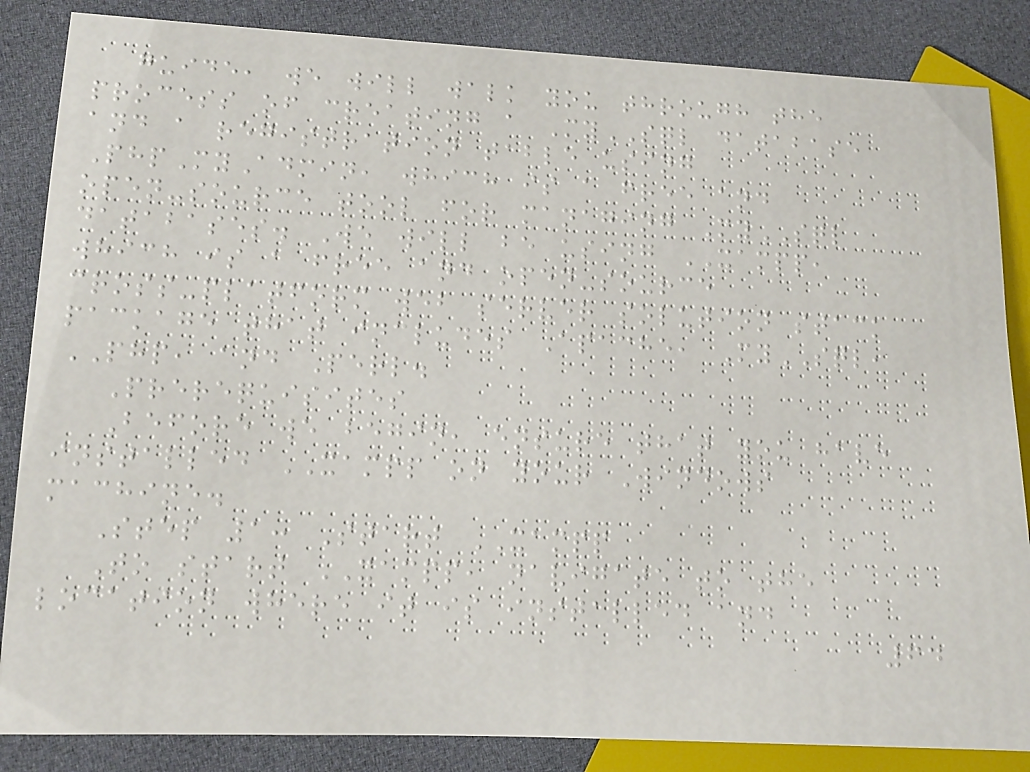guide, we will walk you through the
process of creating a MySQL database
and a registration table using
PhpMyAdmin, which is a free and
open-source tool for managing MySQL
databases. We will be using XAMPP,
which is a free and open-source
cross-platform web server solution stack
package that includes Apache, MySQL,
PHP, and Perl.
Prerequisites
Before we begin, ensure that you have
installed XAMPP on your Windows
machine.
Step 1: Start XAMPP
To start XAMPP, navigate to the
location where it is installed and
64
